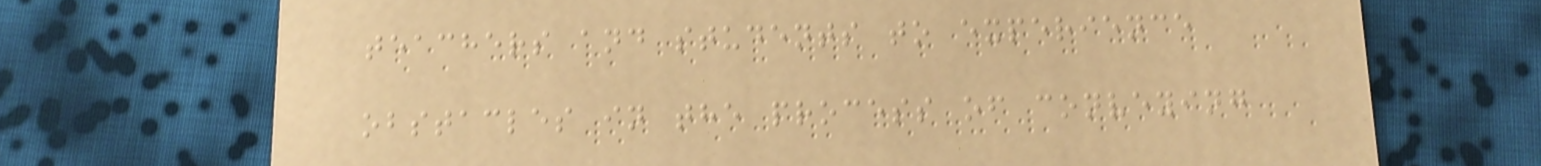teachers and students to experience
obstacles in the process of conveying
